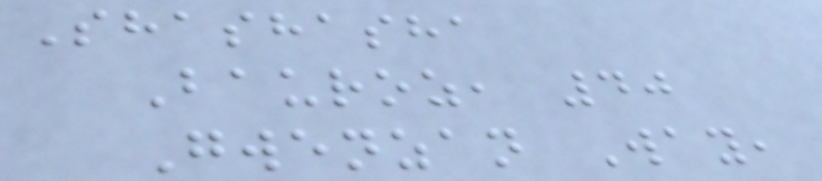Shashasha
Bauroz, 40
Gwenzan Way,
